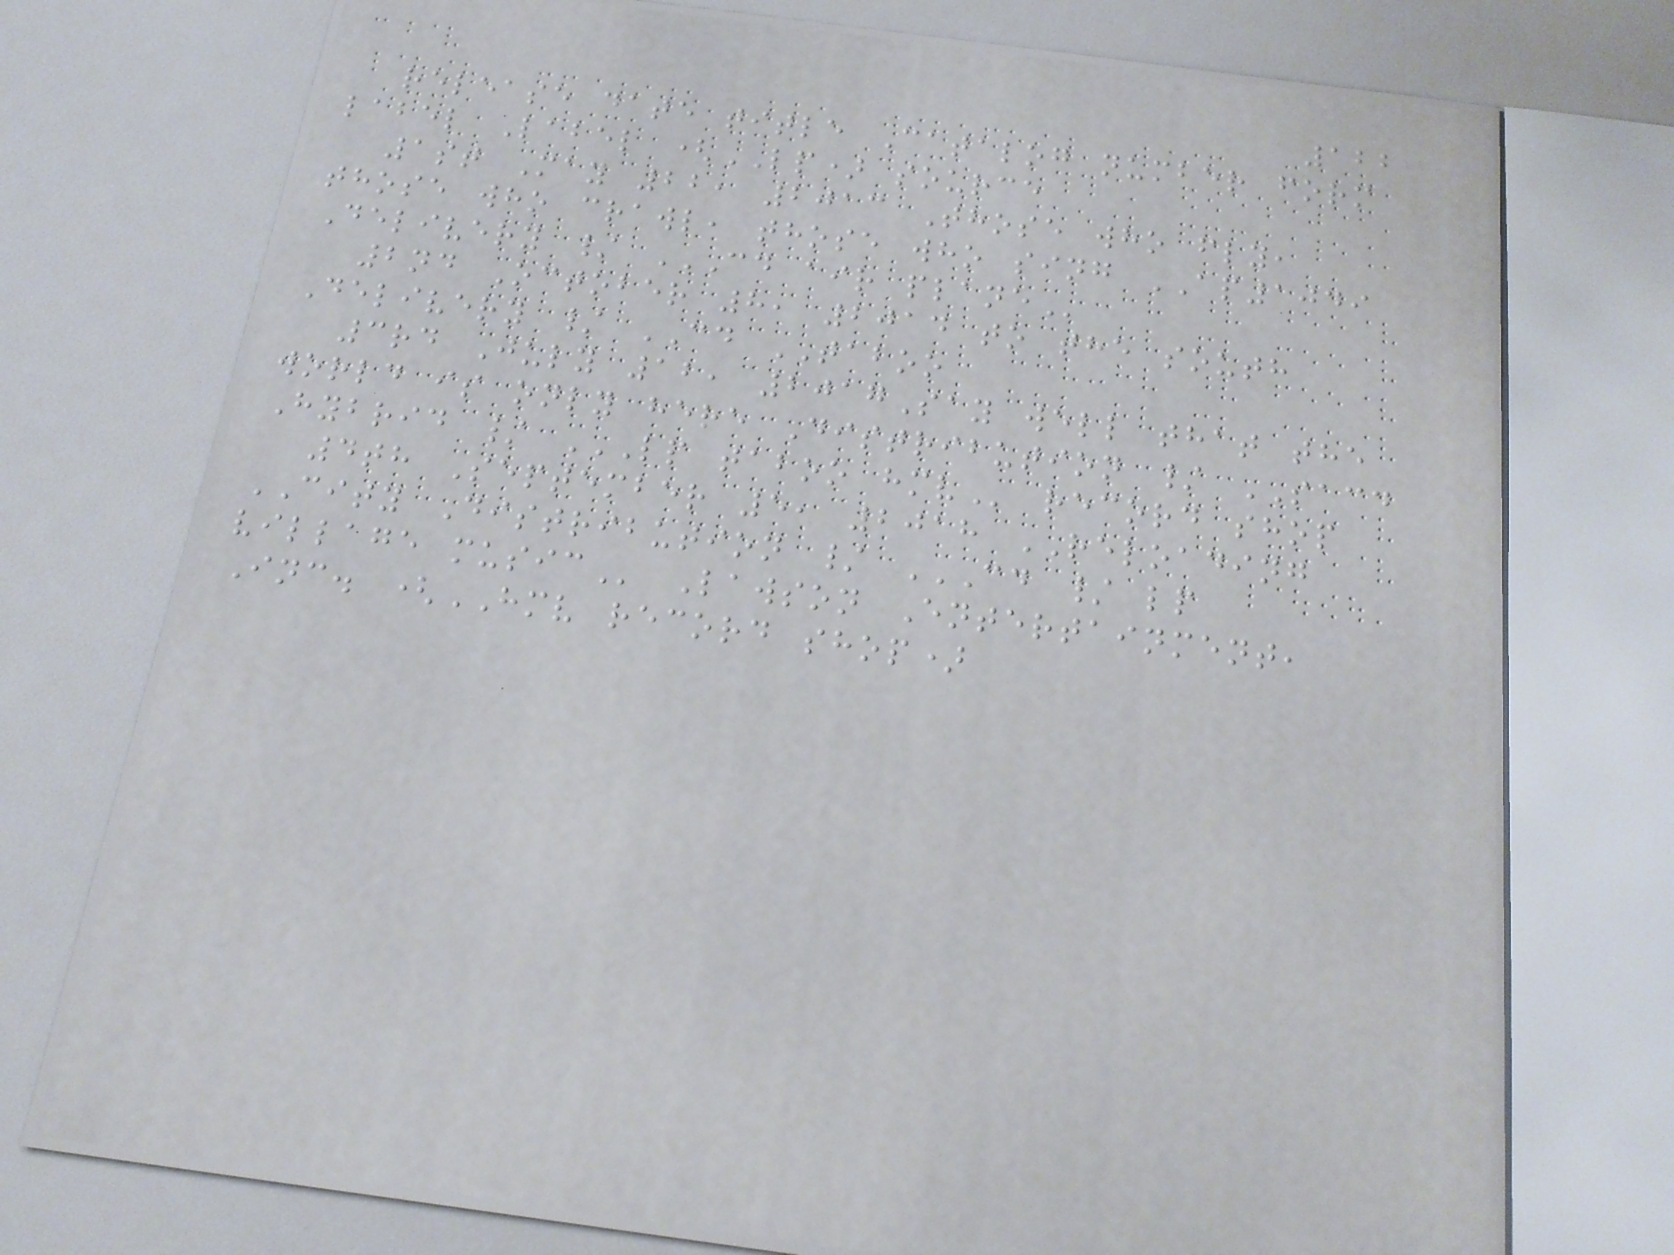122
release date title Catalog number form
label Label (LP) source
1st May 22, 2013 Those who fly,
those who crawl, those who sing AP1049
Delivery / CD AIR PLANE
2nd October 8, 2014 to the south
Delivery / CD TABOO
3rd July 12, 2017Say well that the
world is only here Distribution / SACD
Hybrid / LP TABOO HMV record shop
4th September 5, 2018 RELOADING
CITY Distribution / CD / LP
VILLAGE MUSIC Lawson Entertainment,
Inc. (HMV record shop)
